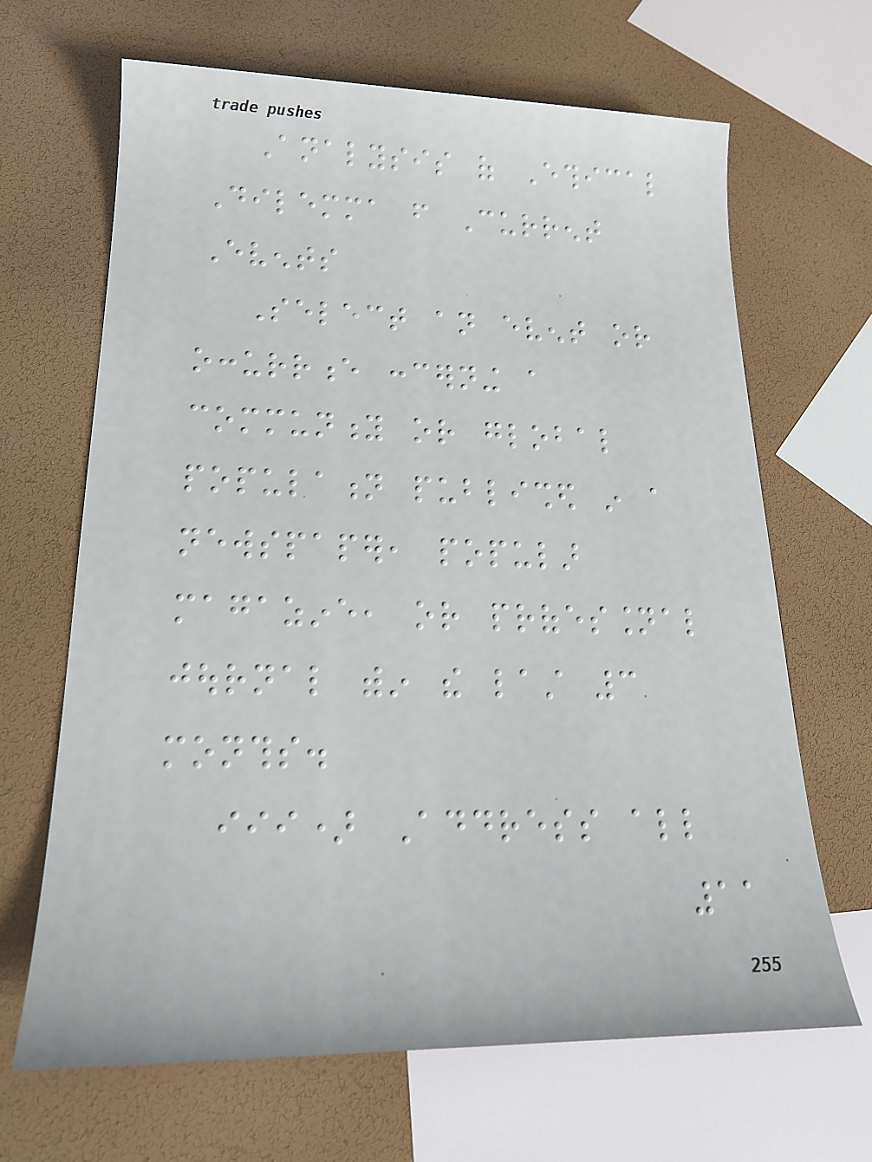Analysis of Ethical
Dilemma from Current
Events
Select an event or
occurrence concerning a
community or global
population published in a
newspaper, popular
magazine, or professional
journal within the last 3
months.
iii) Address all
11
